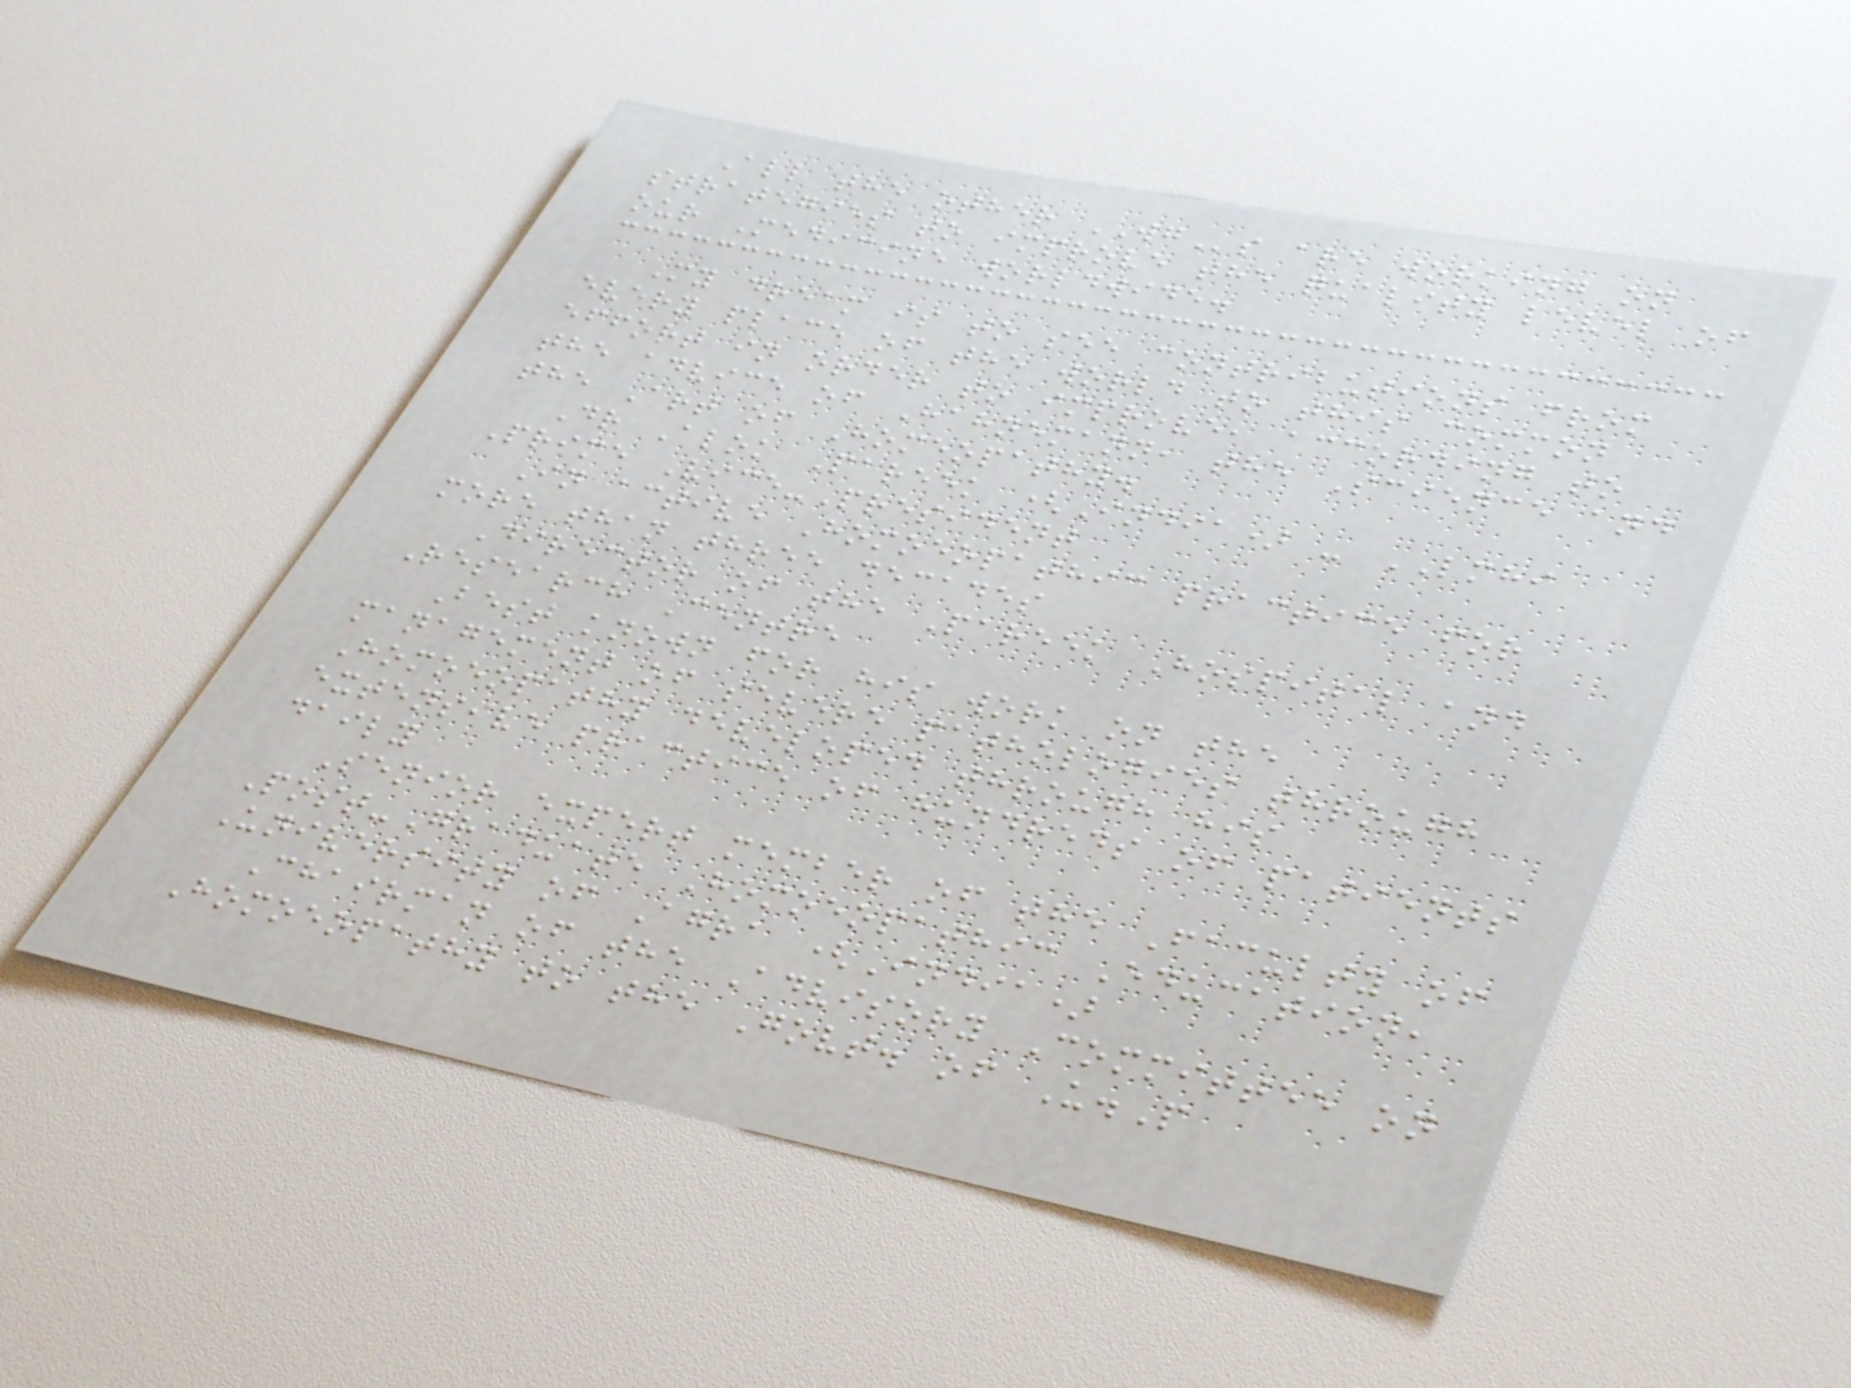All the other WGs are working on
strategies to improve the quality level of
our Medicine worldwide.
My dream is to see contributions from
every place of the world to this common
effort in order to improve, according to
the advice of Hahnemann, the Science and
the Art of Homeopathy.
Dr Alok Pareek (India) - LMHI
Prime Vice-President
In active Homoeopathic practice for
more than three decades
Director of the Pareek Hospital and
Research Centre
Best known for his work on the
management of severe pathologies through
Homoeopathy developed through his
extensive practice of hundreds of patients
daily
Senior expert member of the Faculty of
Post-Graduate Homoeopathic Education,
University of Agra (India)
Chairman of the Advisory Committee on
Homoeopathy to the Govt. of U.P
